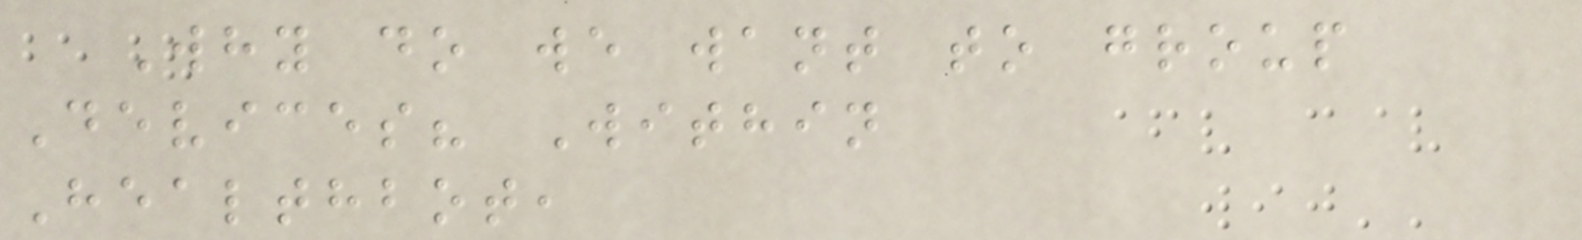Why do we want to group
Devices? Within
Healthbot,
